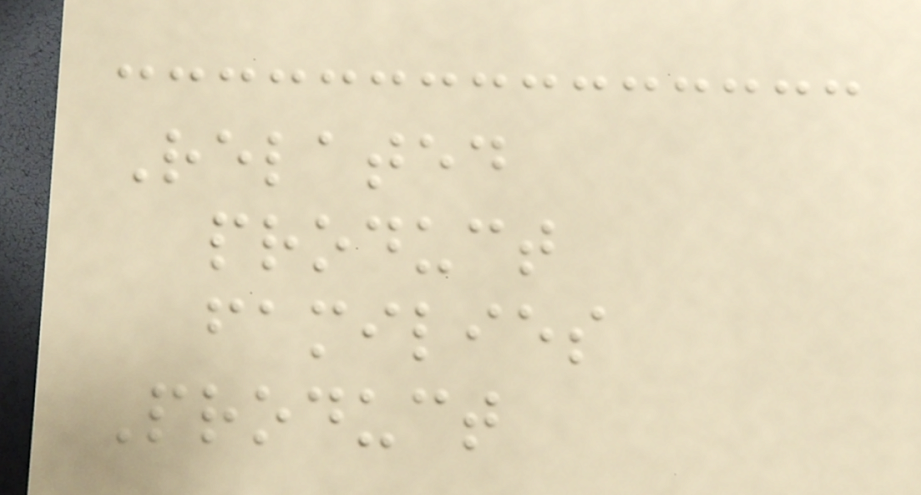Related
product
families
Product
